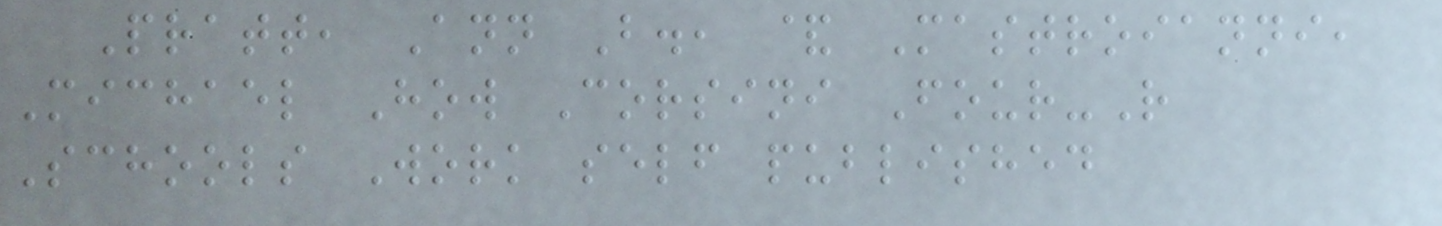Pratt, Ann B., & Mastroianni,
Michael How Corsini Four-R
Schools Work self published
